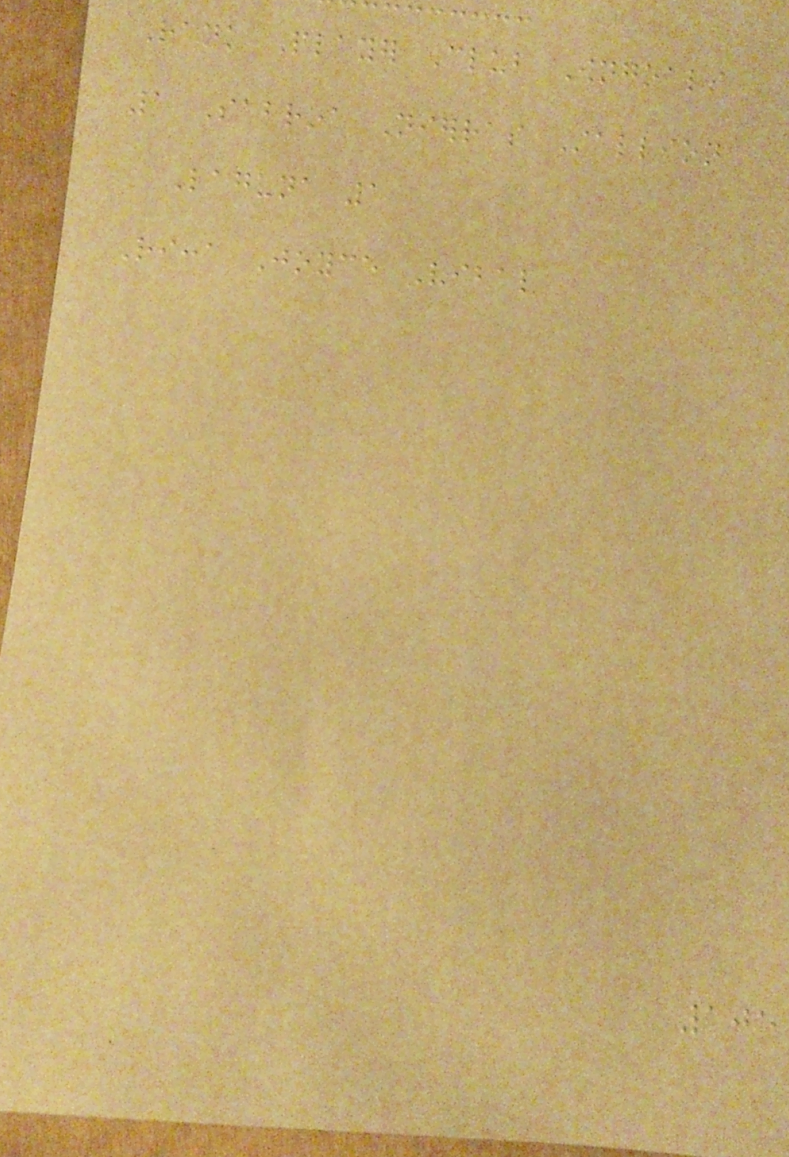Rank Player Club Owngoals
1 Sabrina Nierras Stallion
Laguna 1
Ricca Joyce Vibal
105
